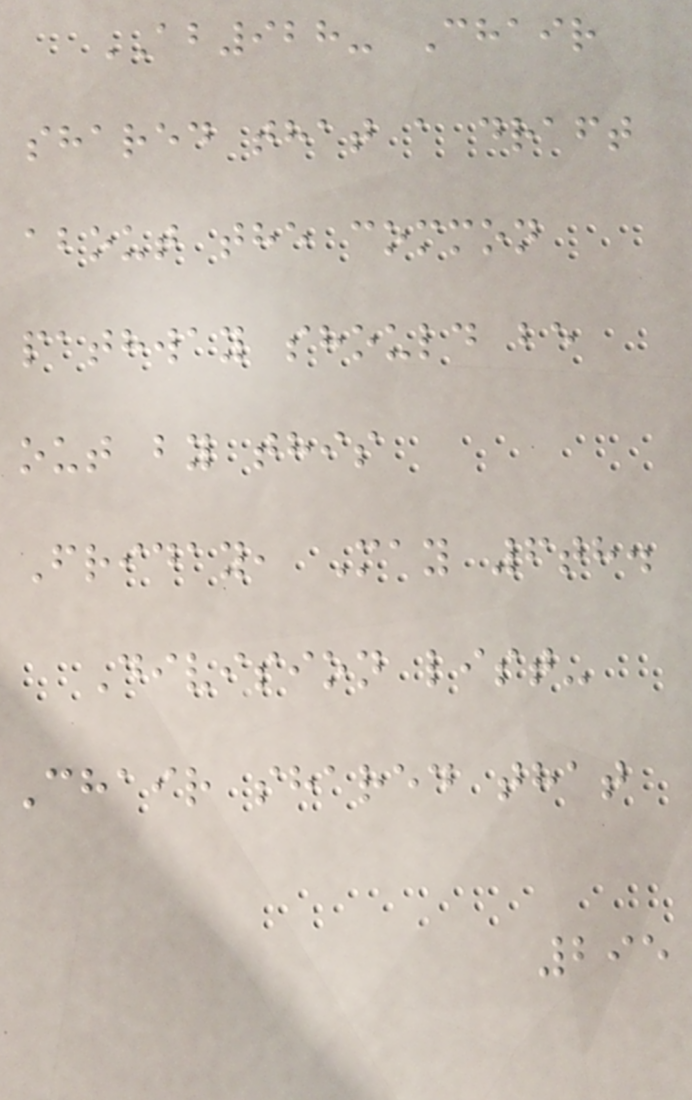AB928- Chair
shared that a draft
about the common
pathway should be
out by this
Friday, May 6th.
Division list-
Chair shared that
295
